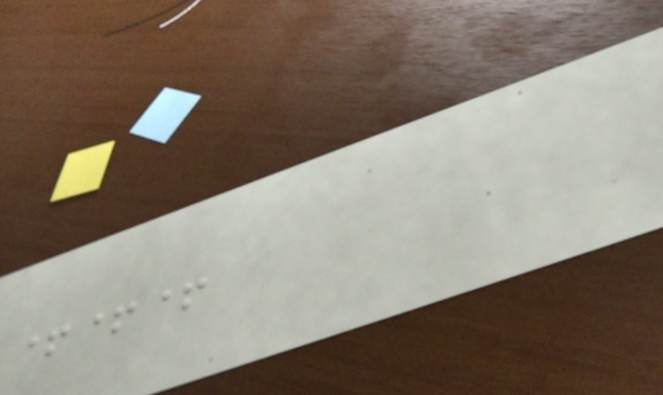+++
